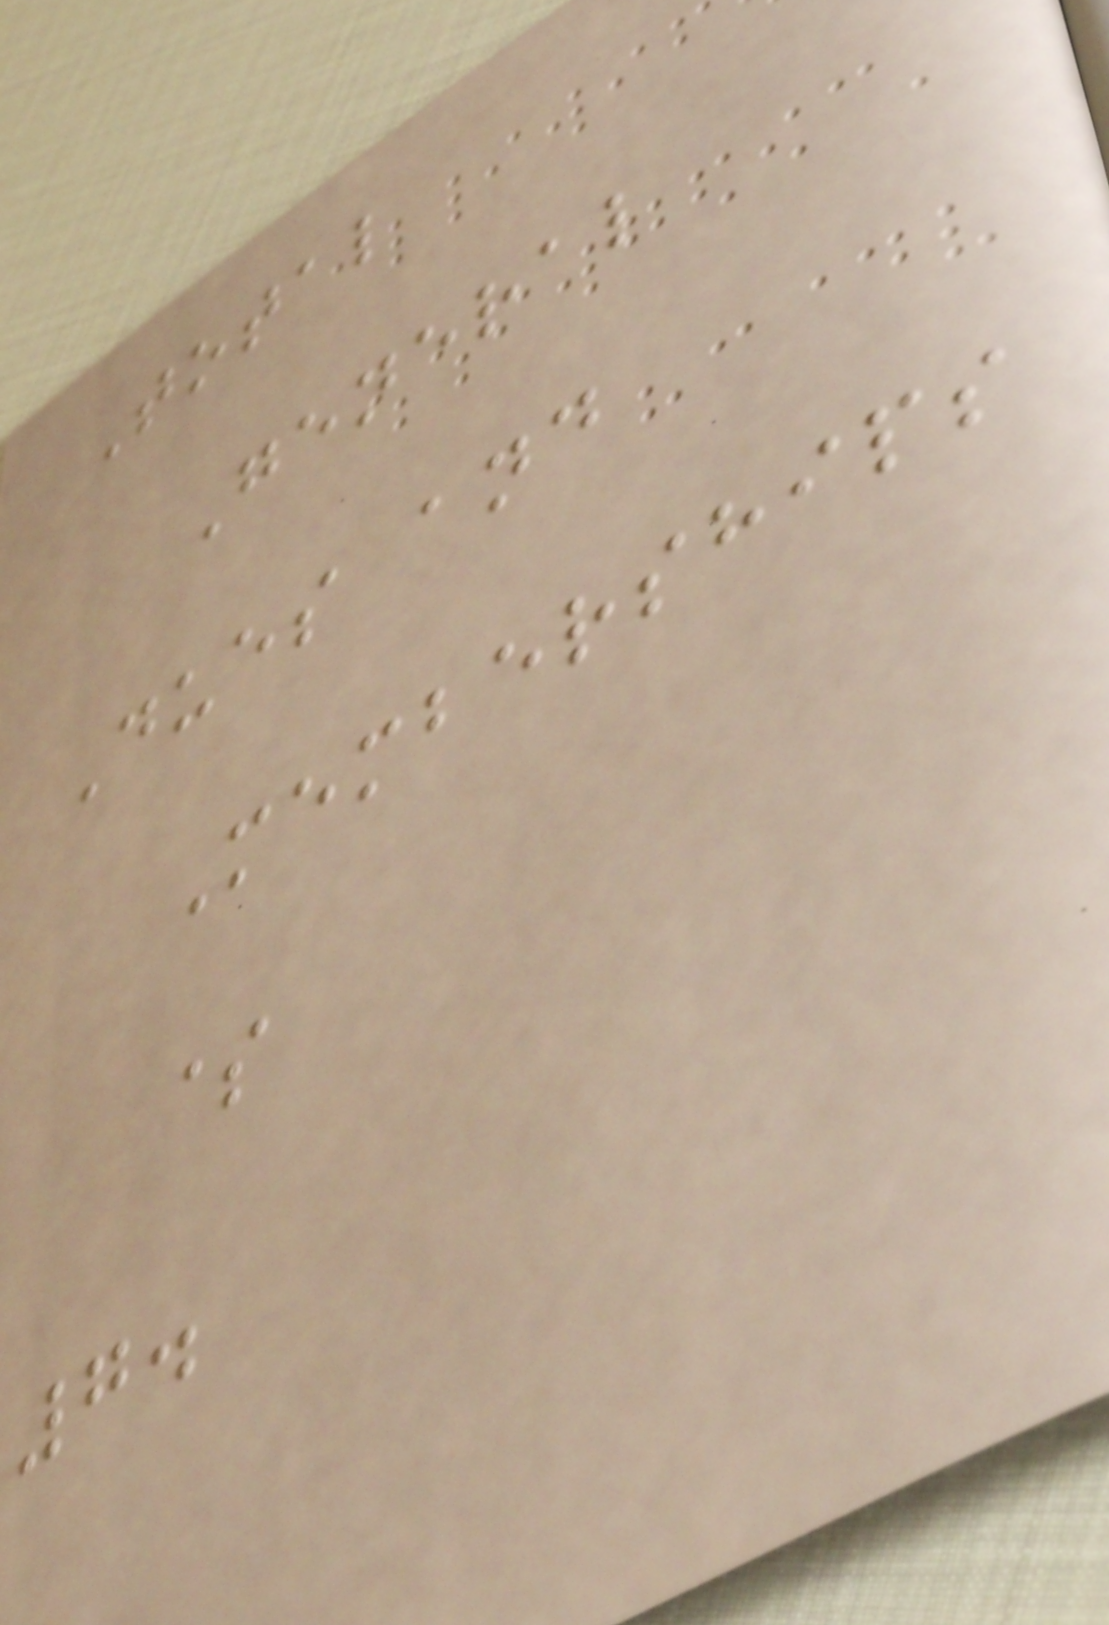Total
General
Dues and
Memberships
$
7.
